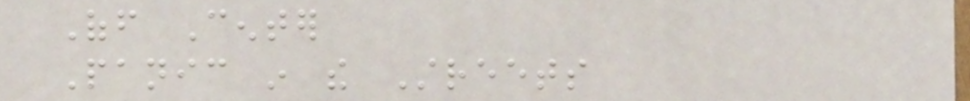Off Center
Panic in the Streets
